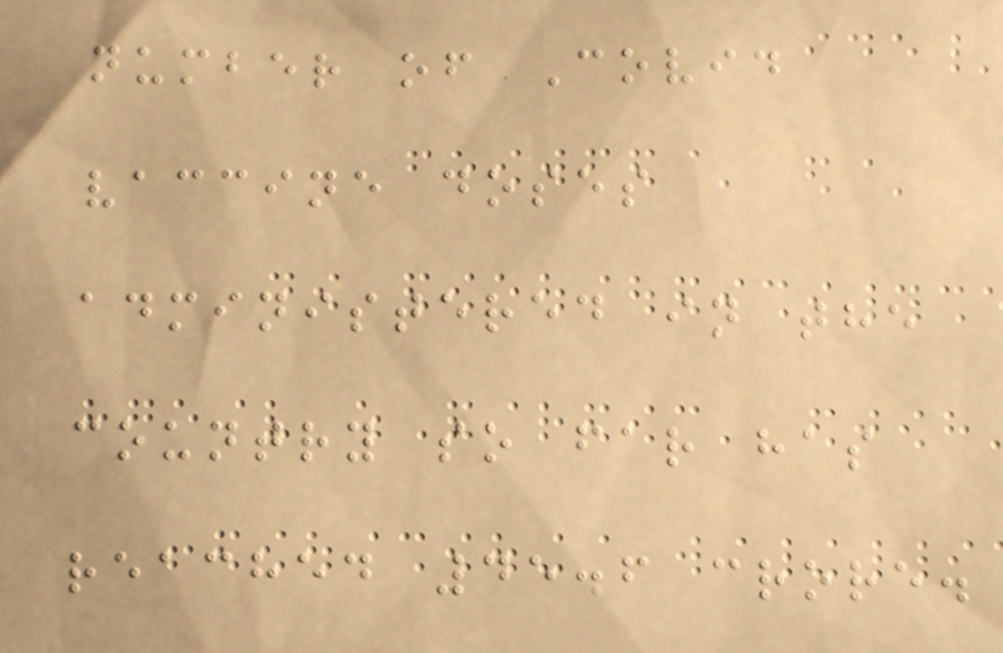number of Covid
vaccine doses
administered in the
country so far has
reached 45.6 crore.
